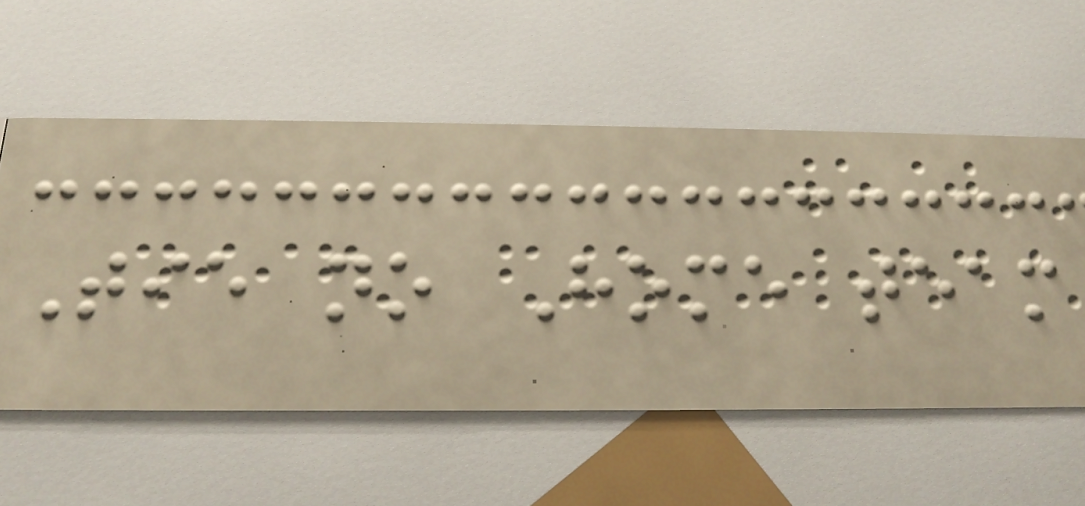Tie no Home team
